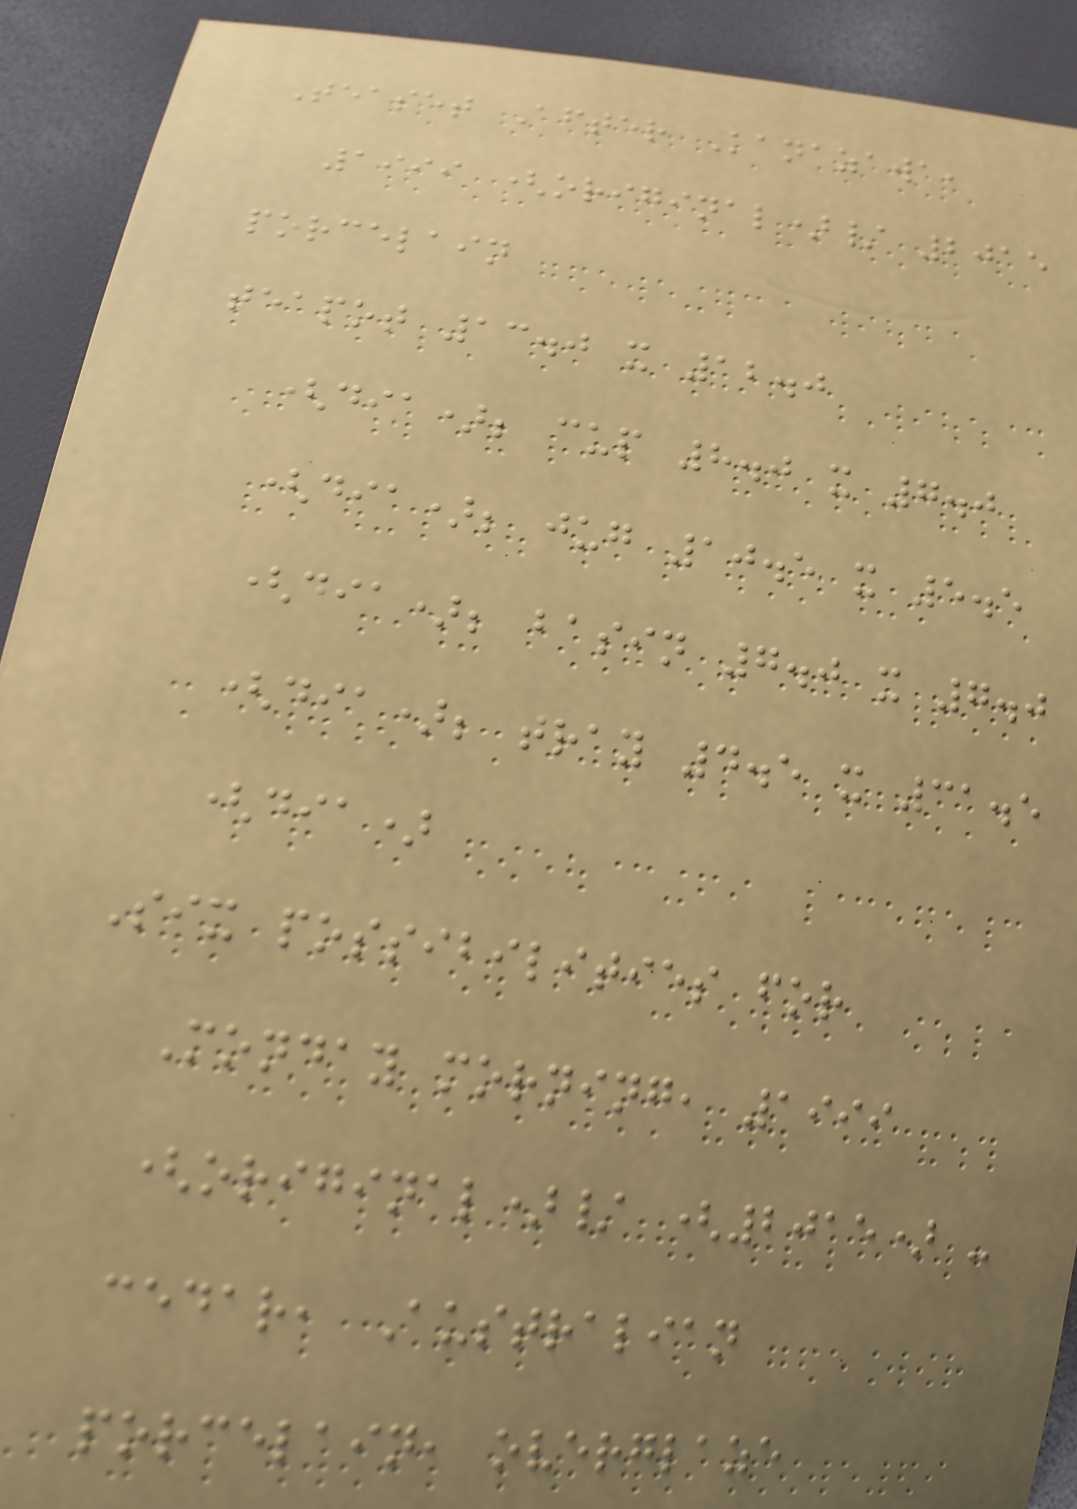Teaset After Kanazawa,
1999 (original)/ 2015
porcelain
teapot 13.0 x 12.0
(dia); cup 8.0 x 7.0
(dia); jug 10.5 x 5.5
(dia); basin 7.0 x 7.0
(dia); tray 4.5 x 31.5
(dia)
Six possibilities for
Monday morning, 1999
(original)/ (2015) -
cedar, Australian
porcelain, overglaze
